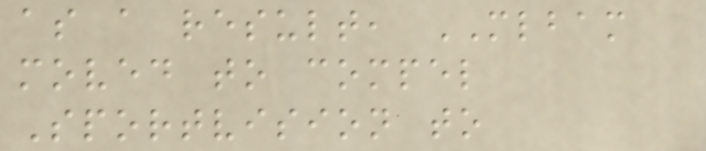as a result, MLBAM
moved to compel
Sportvision to
